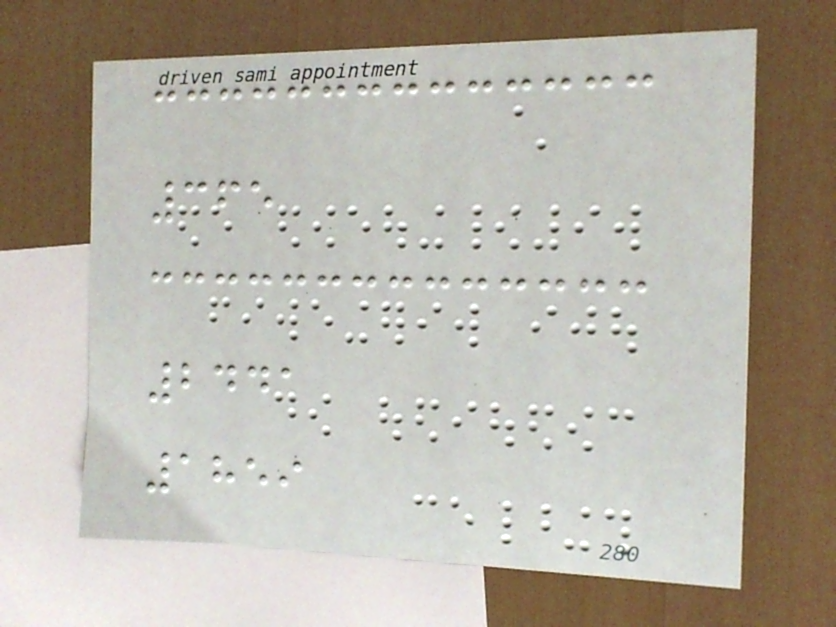365
2441
1859
